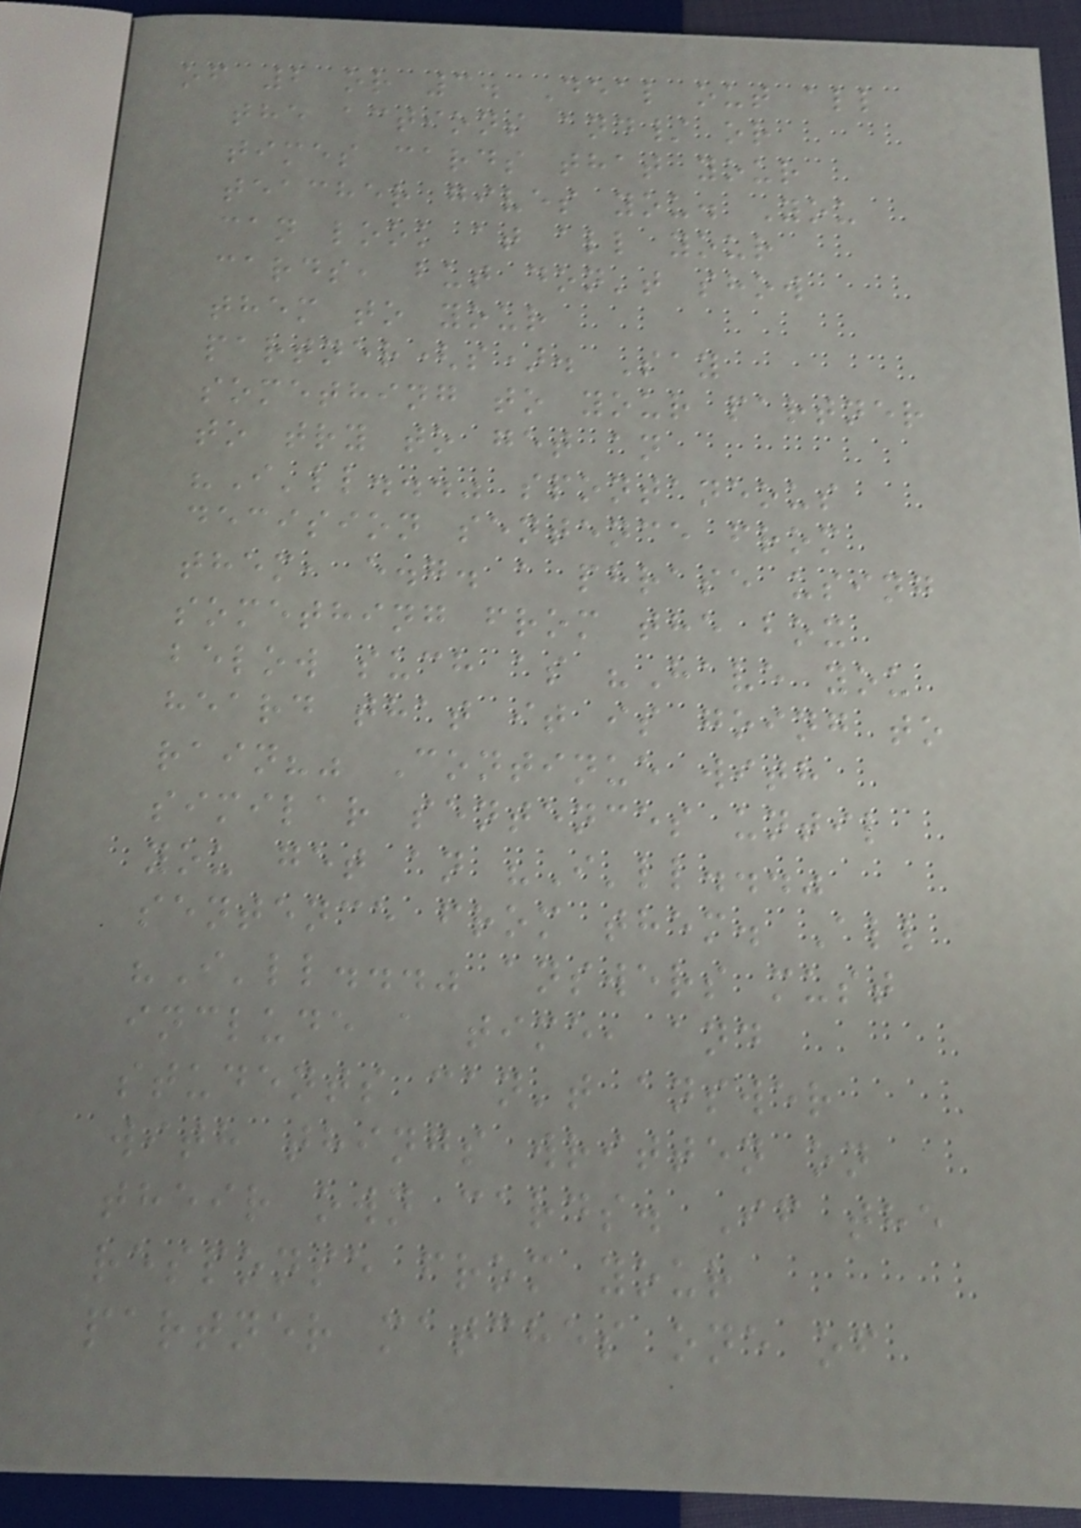of 2 or 3. Deal out all
the actions and/ or
times cards that your
teacher gives you. You
can look at all your
cards, but don't show
them to your
partner(s). Say
something to your partner
to try to get an
"I'll..." spontaneous
decision sentence from
them, e.g. a phrase using
something from the box
below such as "Have you
heard that it is going to
rain?" Continue with
similar sentences until
you get an "I'll..."
sentence from them. All
"I'll..." answers must
include a time, and
students can't answer
with things written on
their own cards. If the
response from your
partner matches one of
